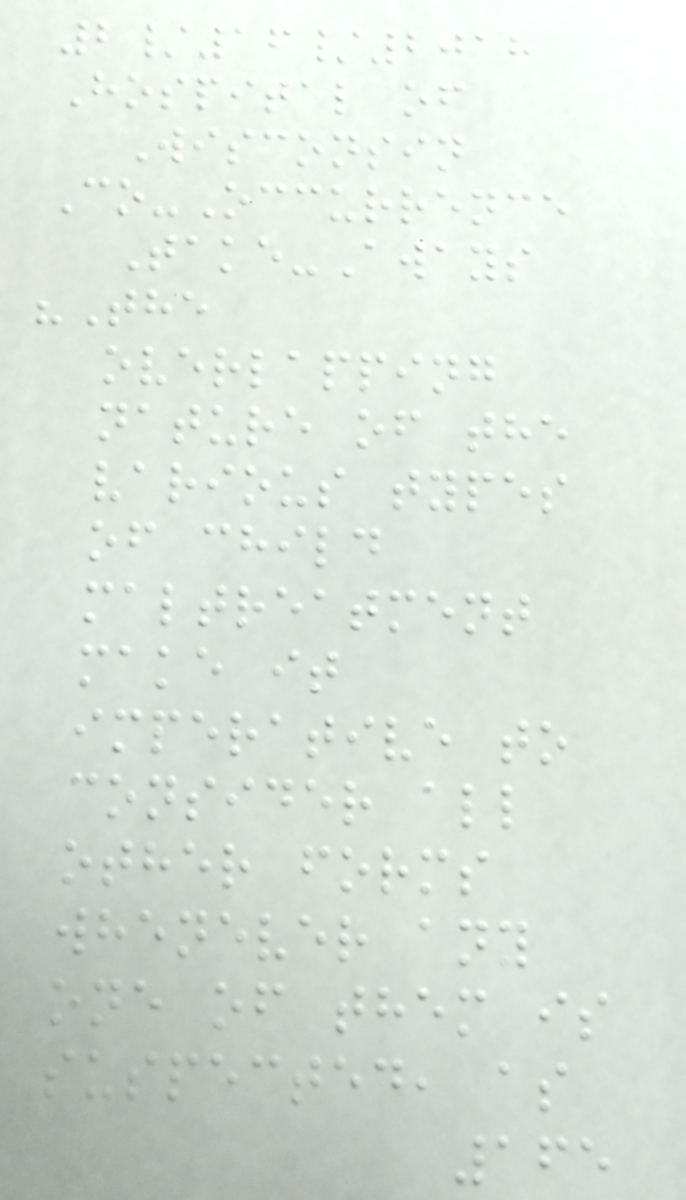2/16/2018
Hospital of
Wisconsin
Co-Occurrence
Take-Aways
"The
overlapping
nature of the
various types
of child
maltreatment
make it
imperative to
consider all
other forms
whenever any
one of them is
suspected, as
165
